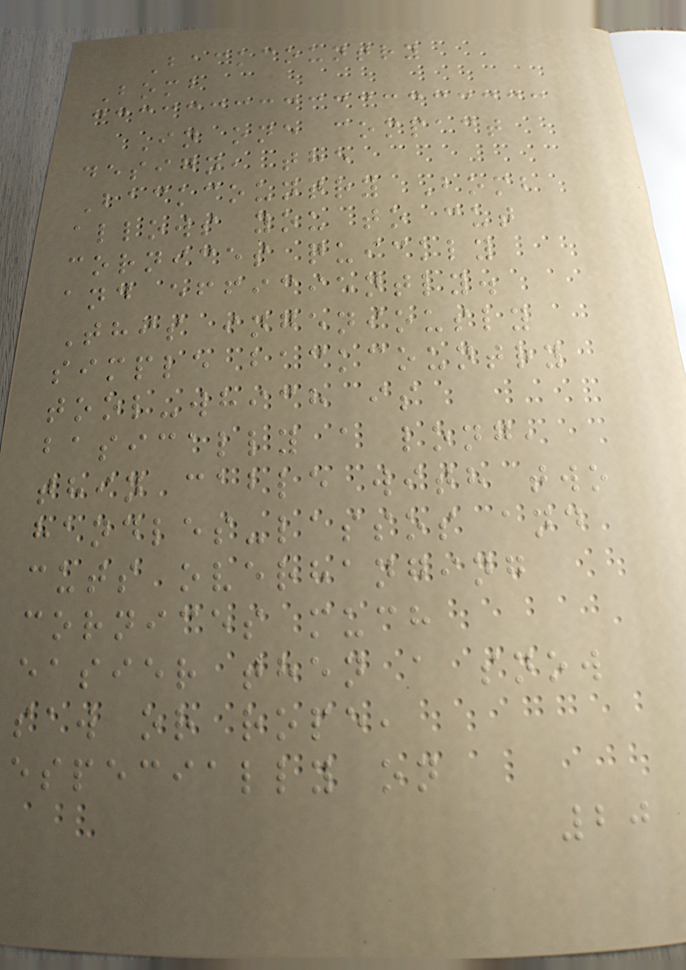Backcountry
Bomb
In one compact
design, the
Backcountry Bomb
allows you to cut
cornices quickly
and efficiently.
This ingeniously
simple backcountry
tool-which is
basically a long,
thin cable with two
handles-lassos and
cuts overhanging
cornices much
easier then a snow
saw or rope,
especially on
20
